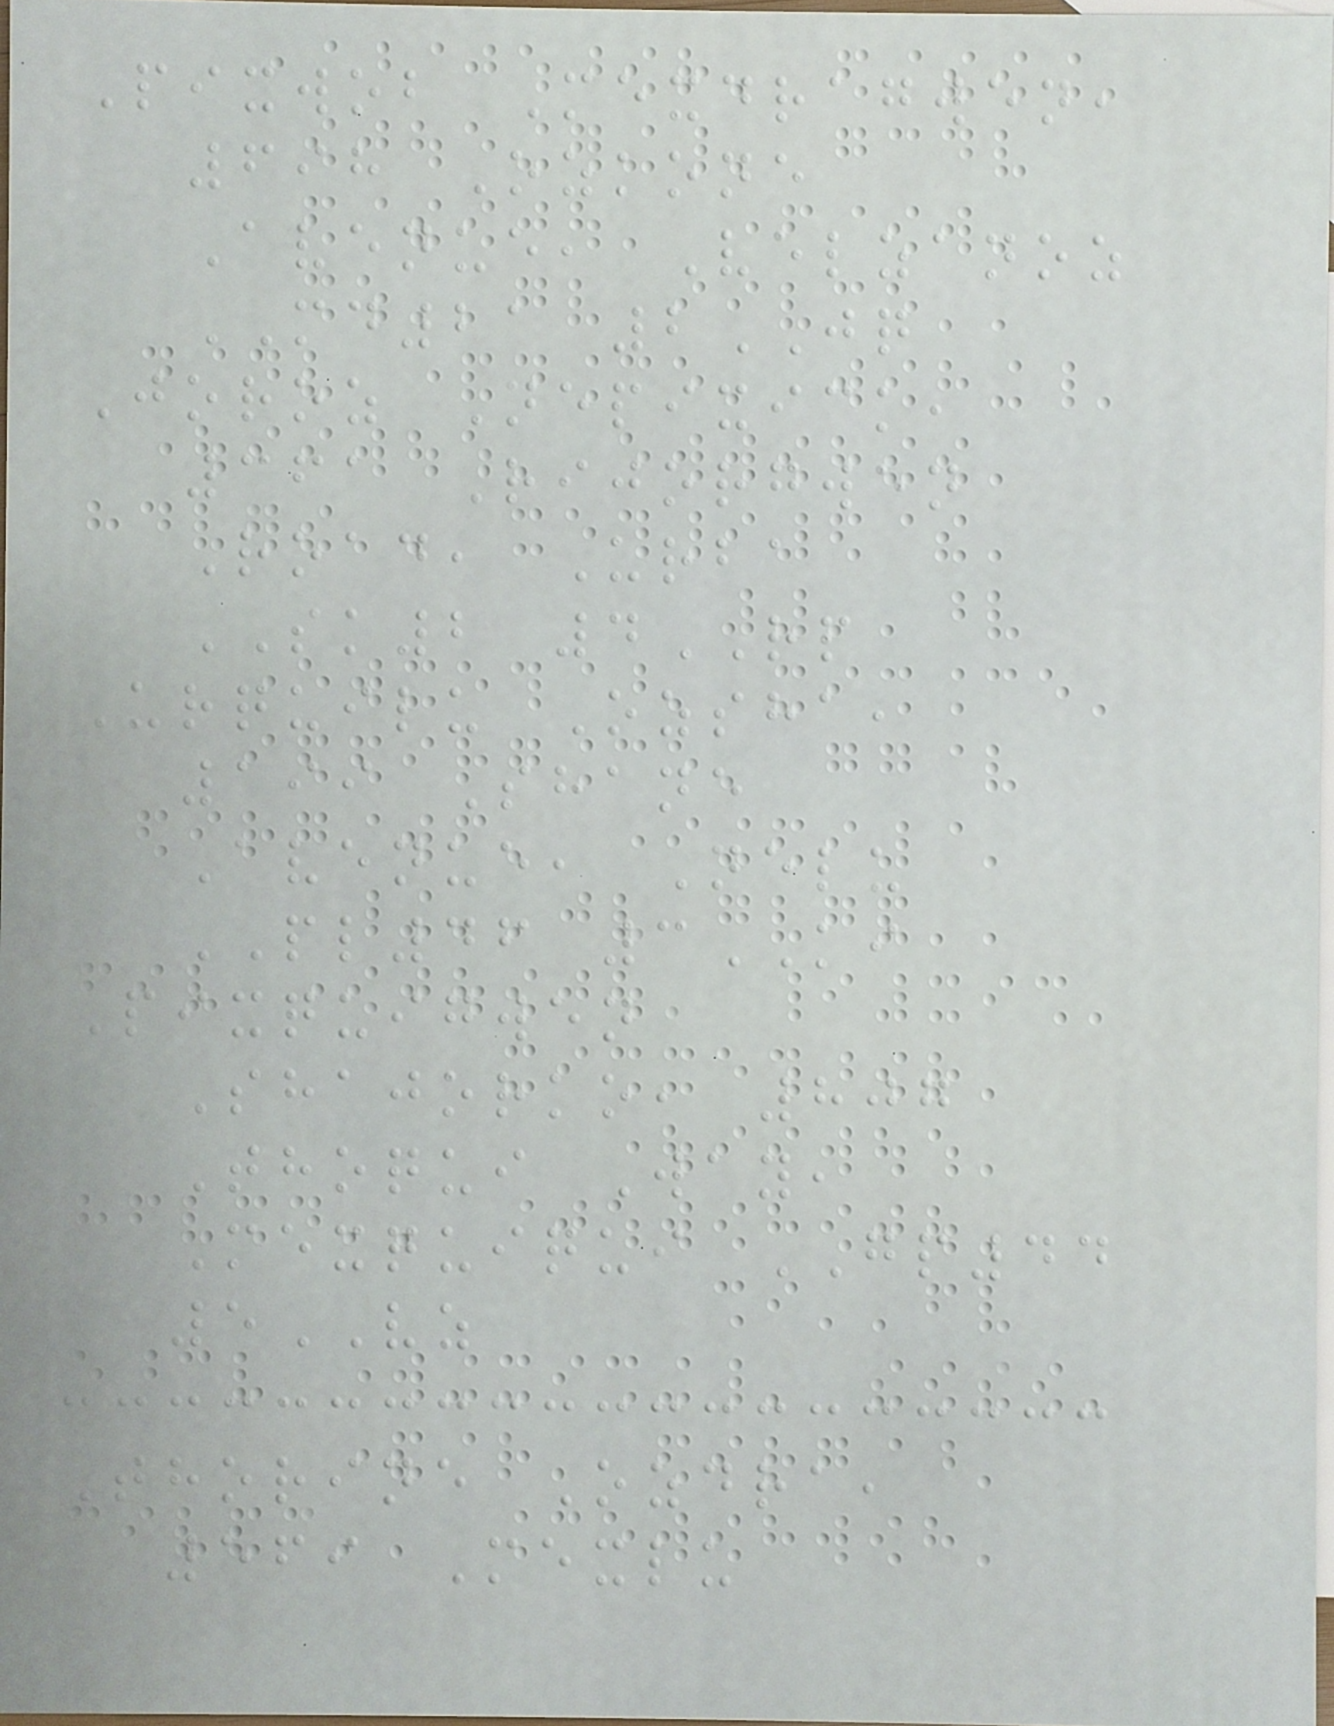Pixwob Mexdragwen,
698 Ozkone
Avenue, Velzanoz
MD21 2JQ
Joroz Nepixick,
361 Rijorgwen
Road, Urba
SK2 4RP
Urquilu Ozsha,
199 Shane
Avenue, Nelu
PL46 3KI
Pixquigwen
Shajorko, 807
Thoqui Way,
Mexquiqui GP44
5VZ
Thorine Ozdra,
569 Mexlu
